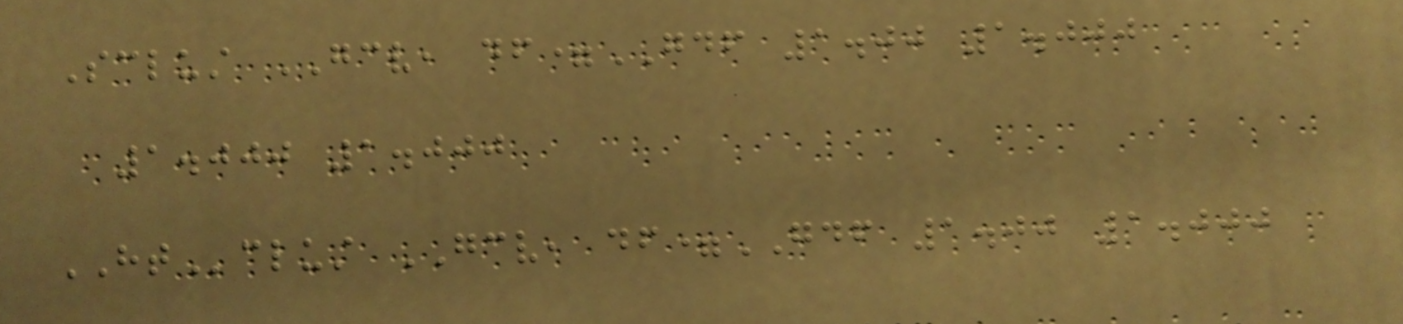Sclust GCV, df=GDF 1.00 1.000
1.000 1.000
HTclust GCV, df=GDF 1.00 1.000
